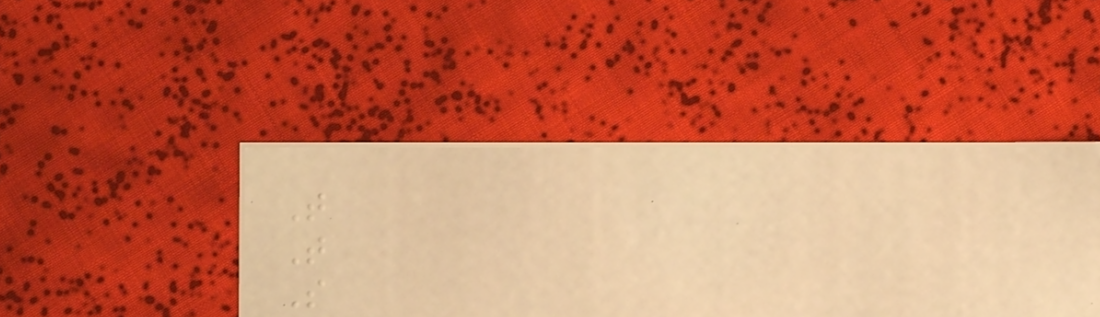T
T
S
